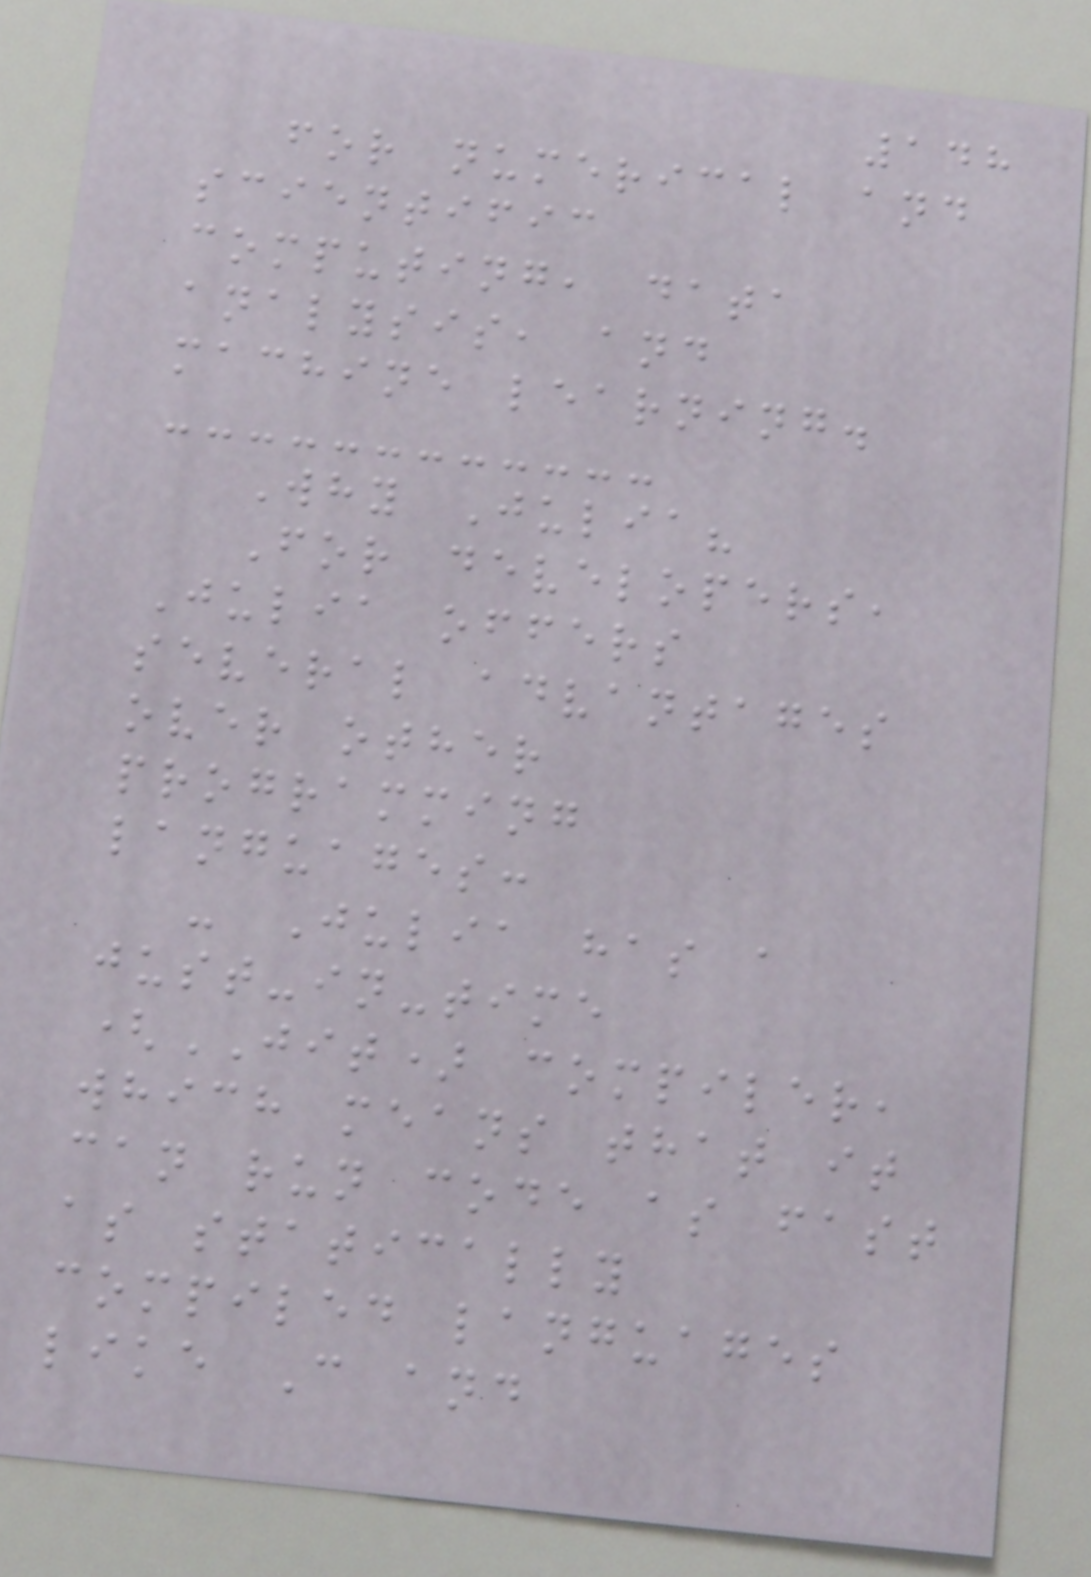148
for numerical and
scientific
computing, data
analysis, and
machine learning.
Why Julia?
For developers,
Julia offers
several advantages
over other
programming
languages:
- Julia has a
just-in-time
(JIT) compiler,
which means that it
can run code as fast
as statically
compiled languages
like C and
